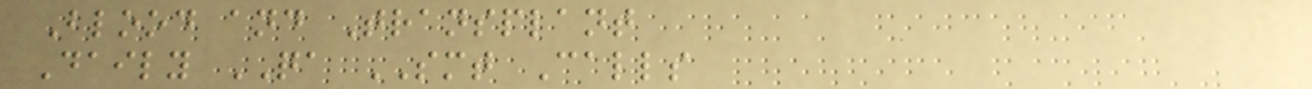Blood and Transplant
Daily QA SMT Calls
